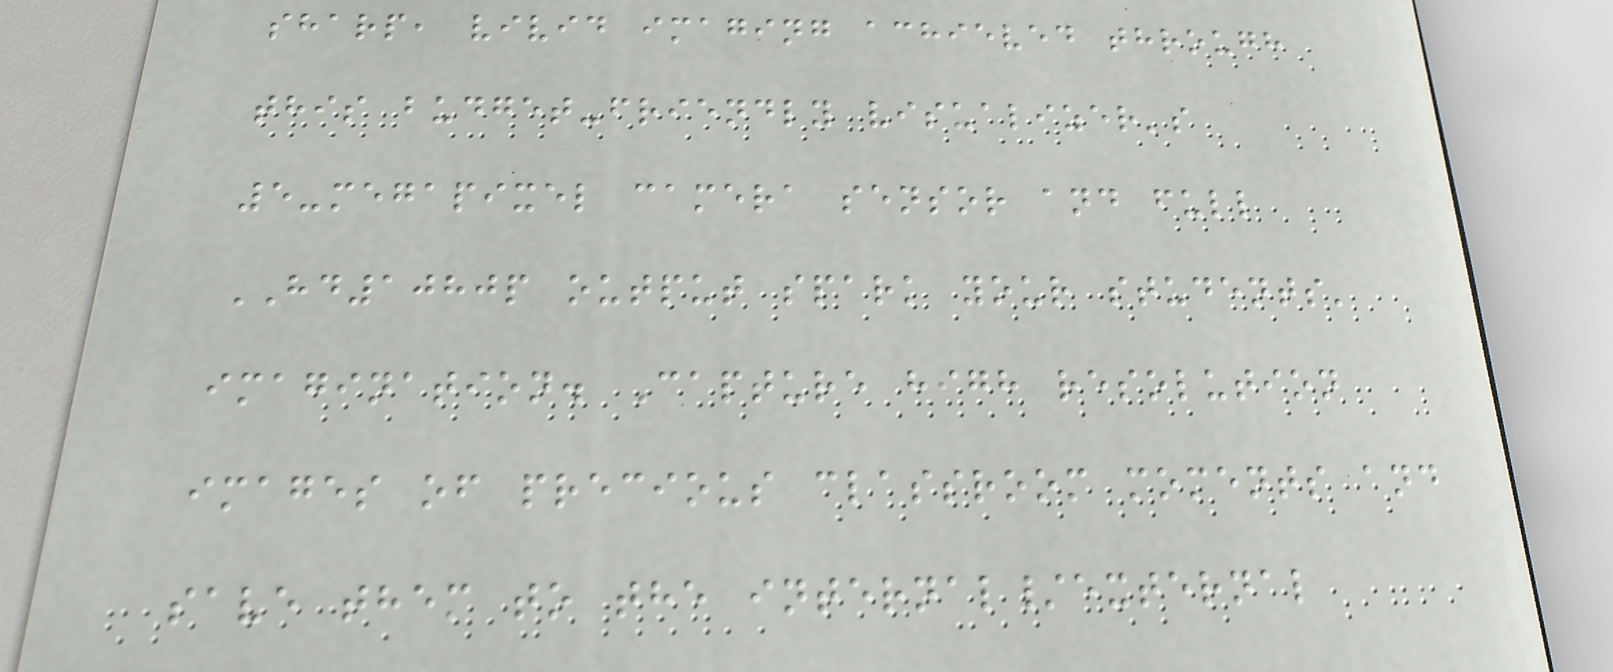sharp, vivid imaging achieved through
this budget-friendly visualizer's
5-megapixel camera sensor and full
HD1080p output spark your students'
imagination. Capture high resolution
images of precious classroom moments and
save them to the internal/external
